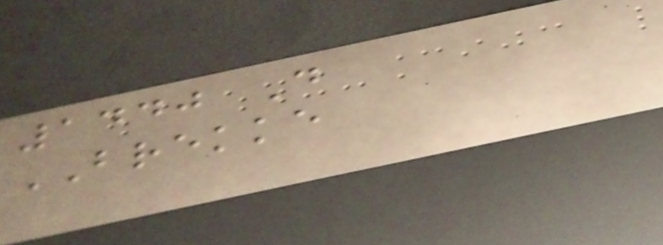1440 D
BREKKE
